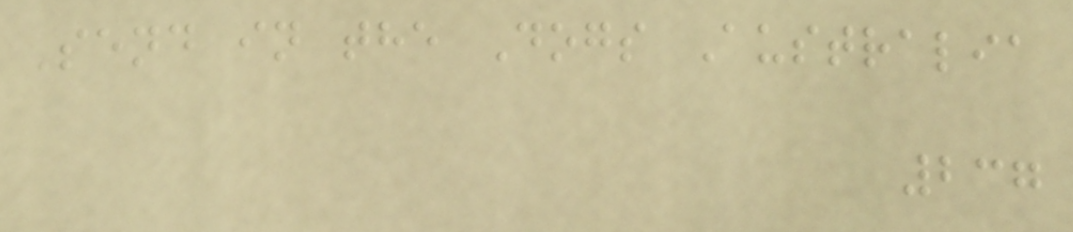Send in the Dogs Australia
237
